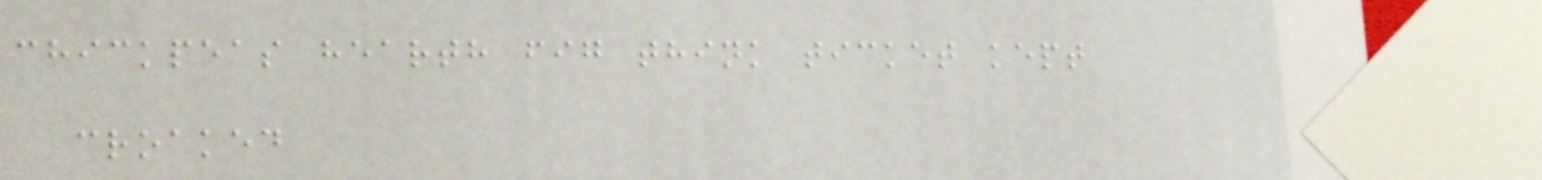chickpeas hearth fig think ticket kept
croaked
